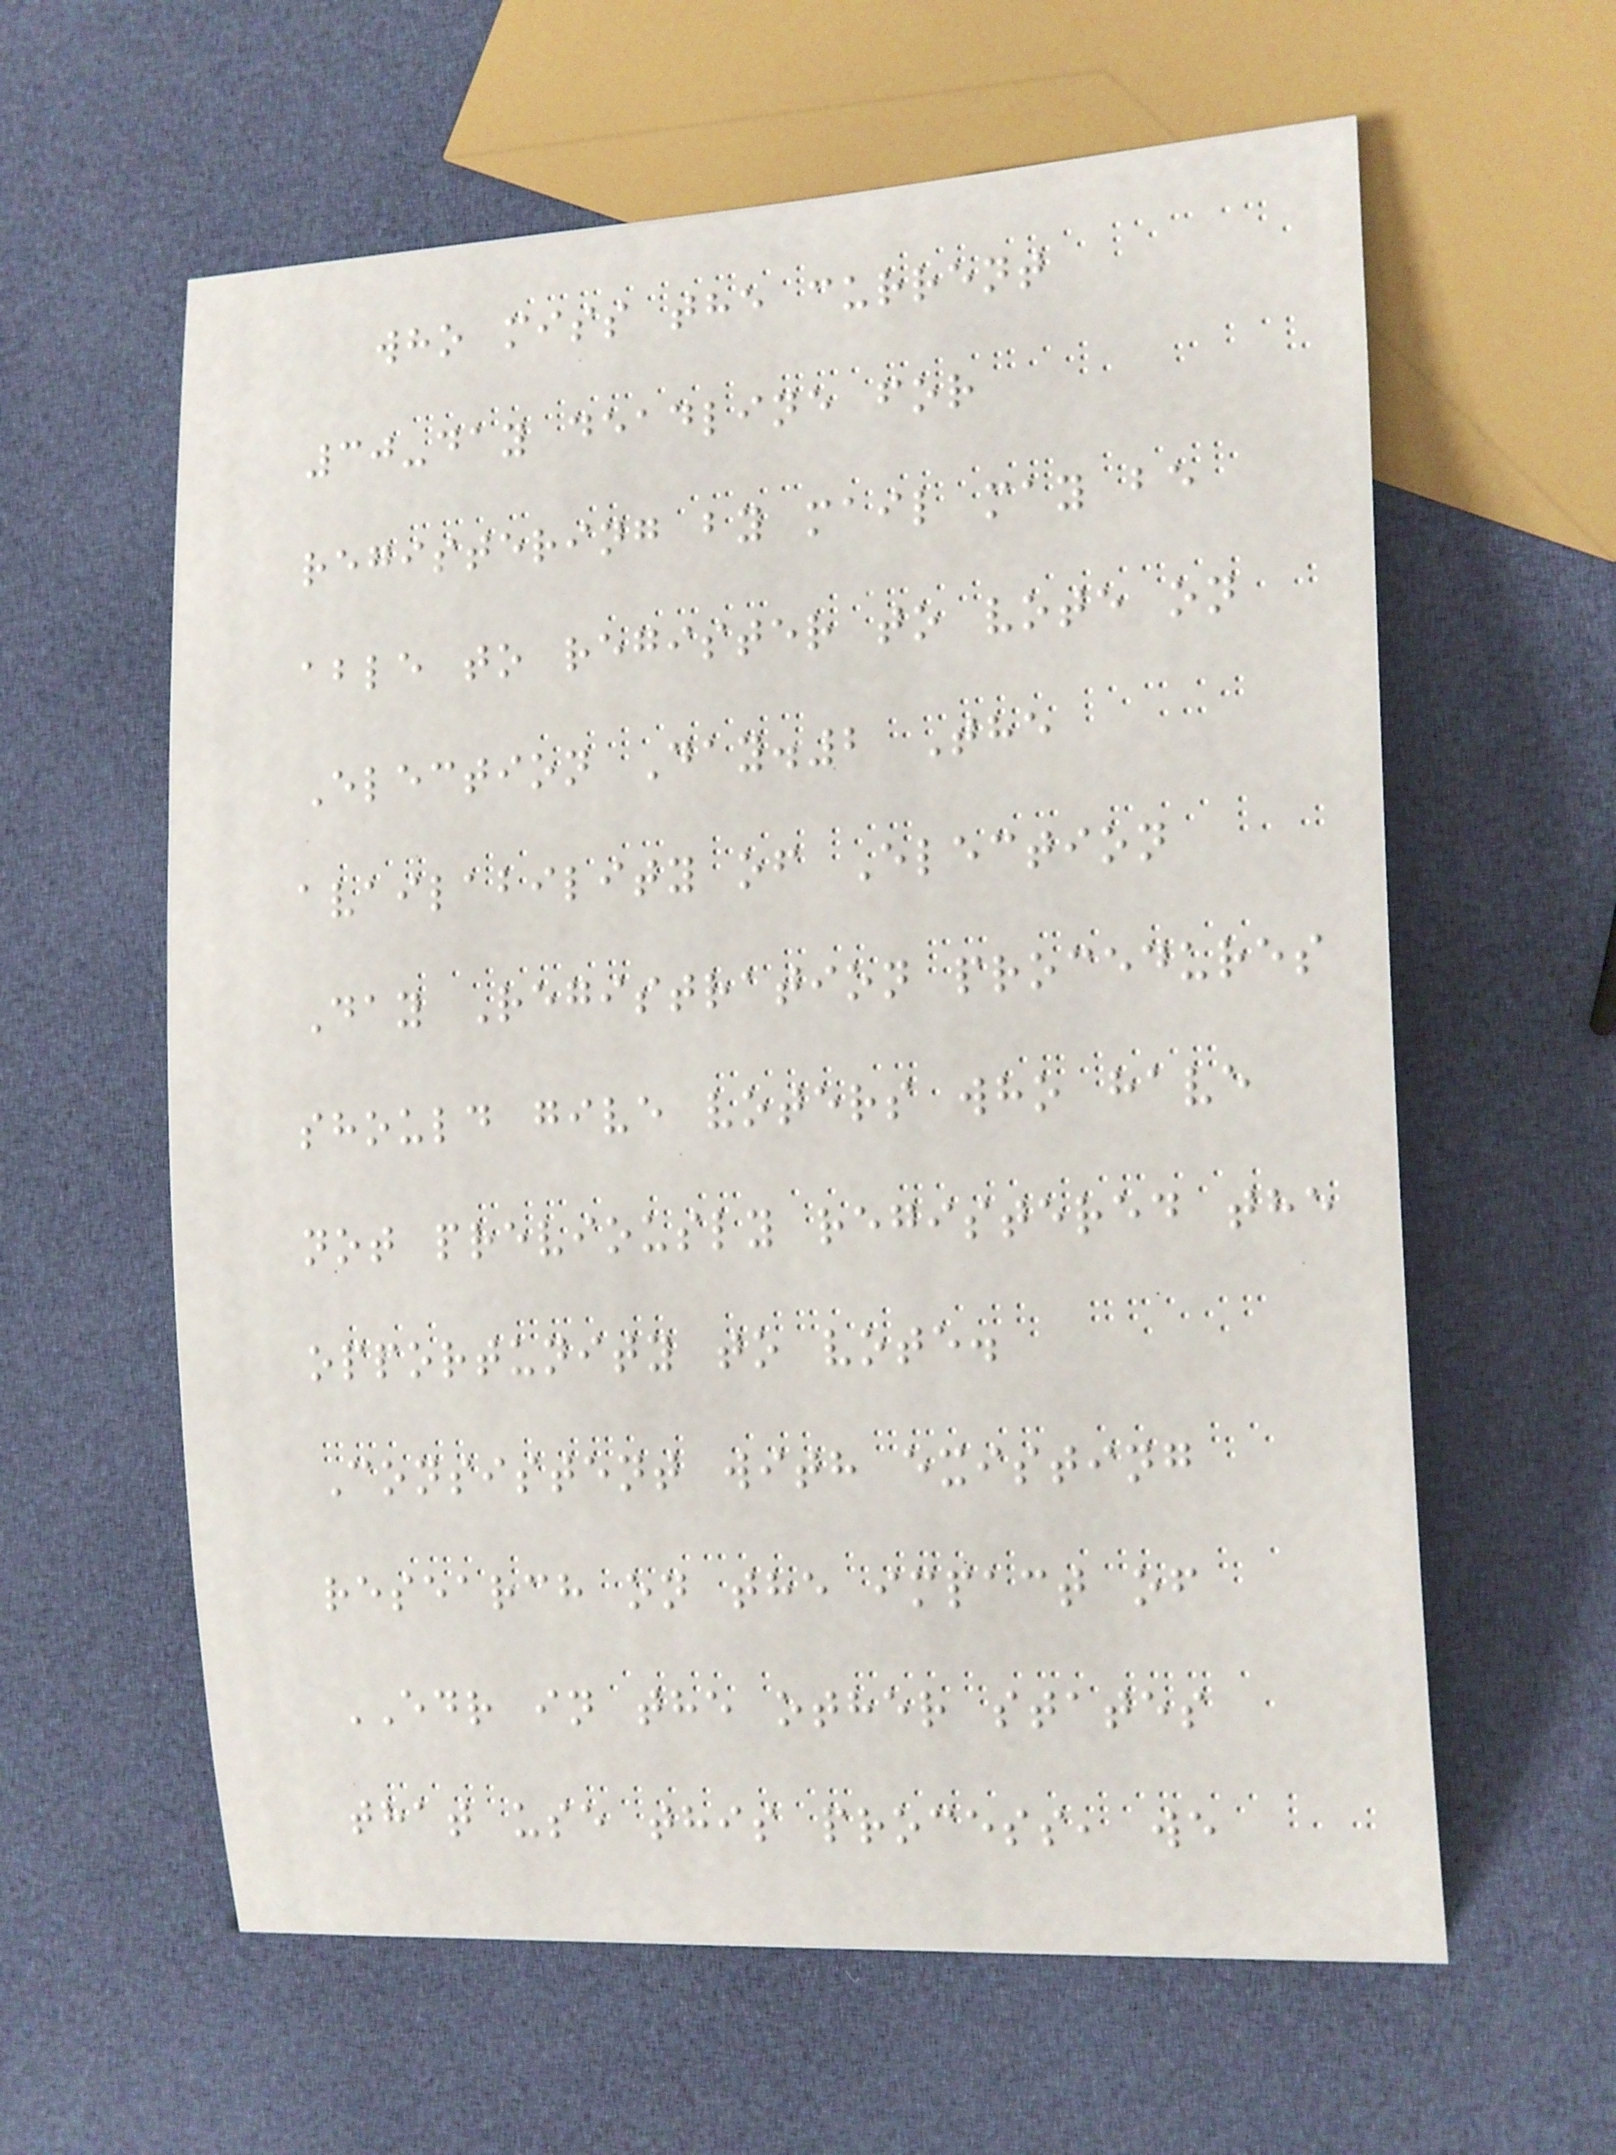who miss the current
30-day deadline for
registering by mail may be
able to register to vote on
Election Day.2 The
availability of Election
Day Registration procedures
should give voters who have
not previously registered the
opportunity to vote.
Consistent with existing
research on the impact of
EDR in the other states
that use this process, we
